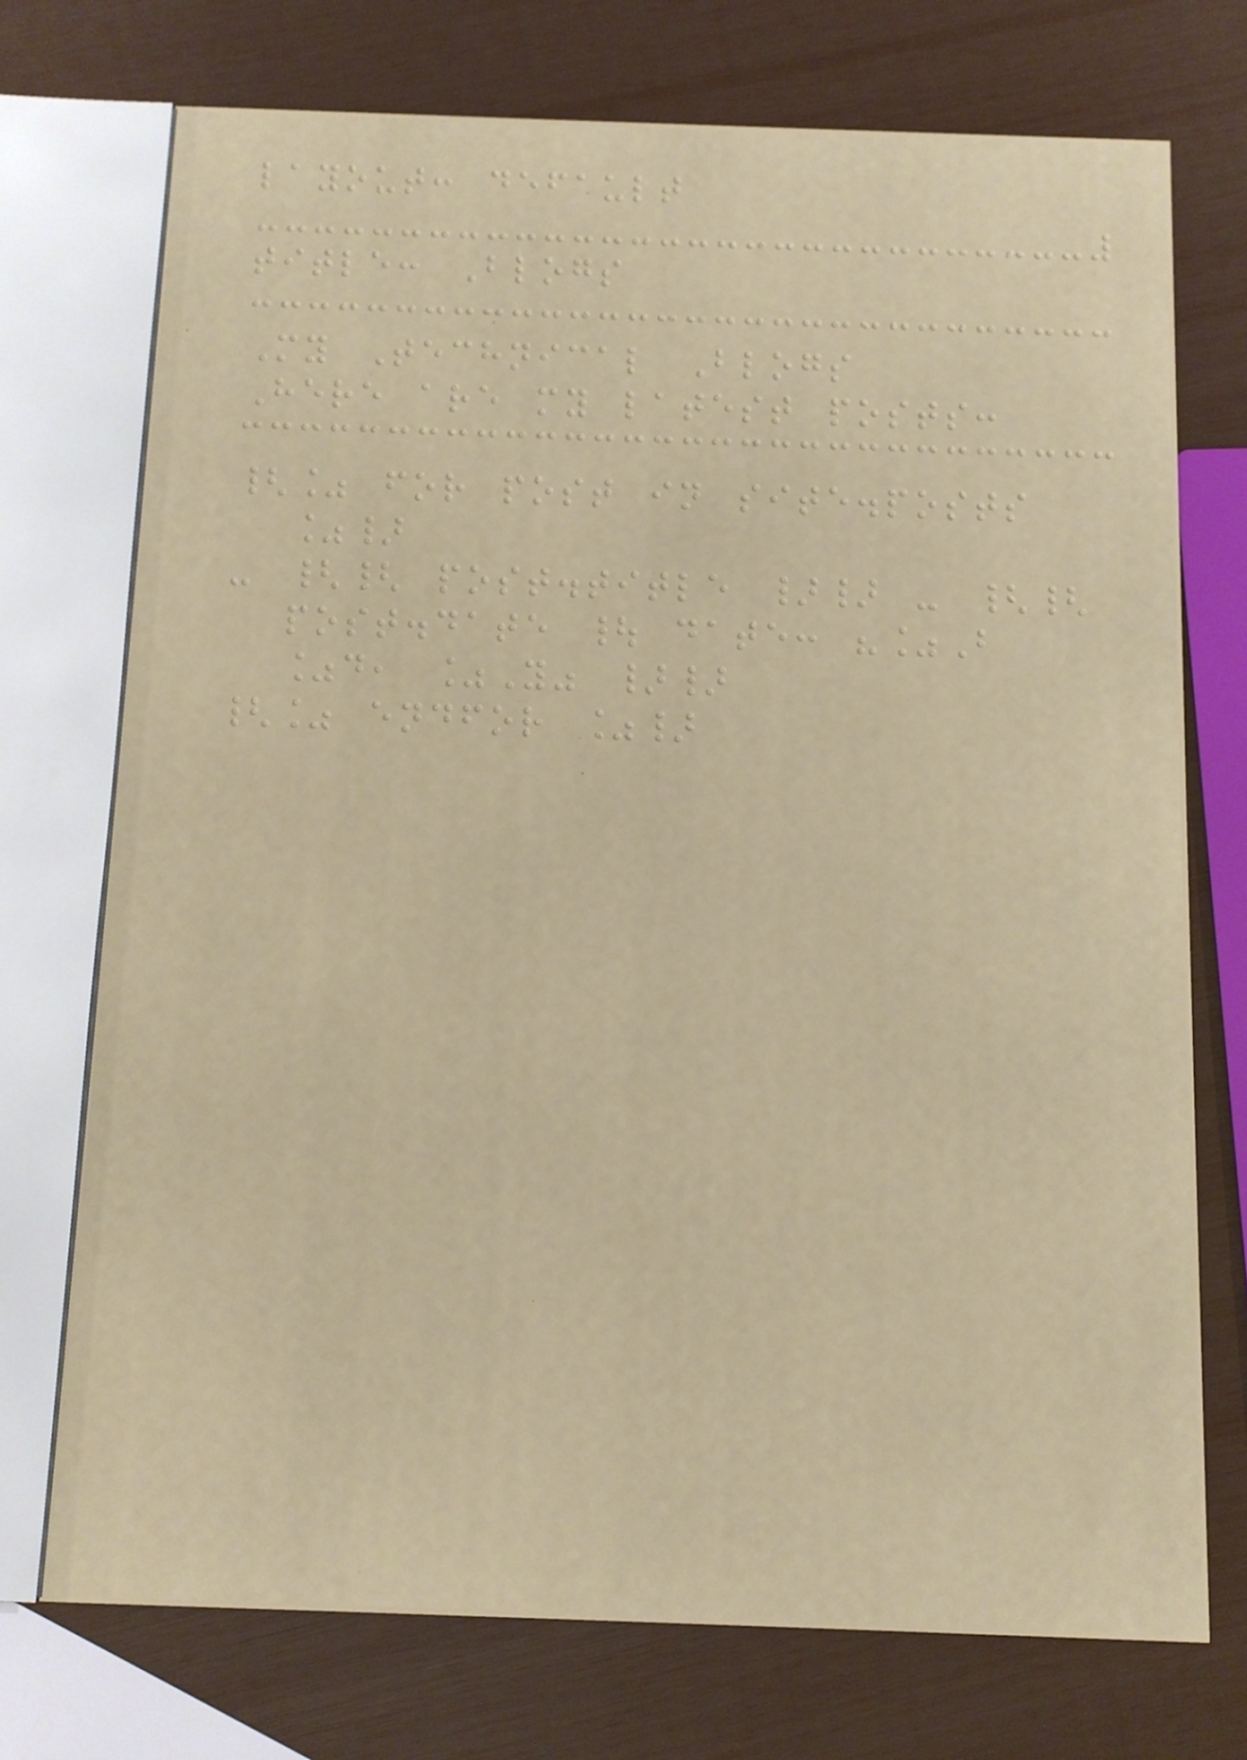layout: default
title: Blogs
My Technical Blogs
Here are my latest posts:
{% for post in site.posts
%}
- {{ post.title }} - {{
post.date | date: "%B
%d, %Y" }}
{% endfor %}
